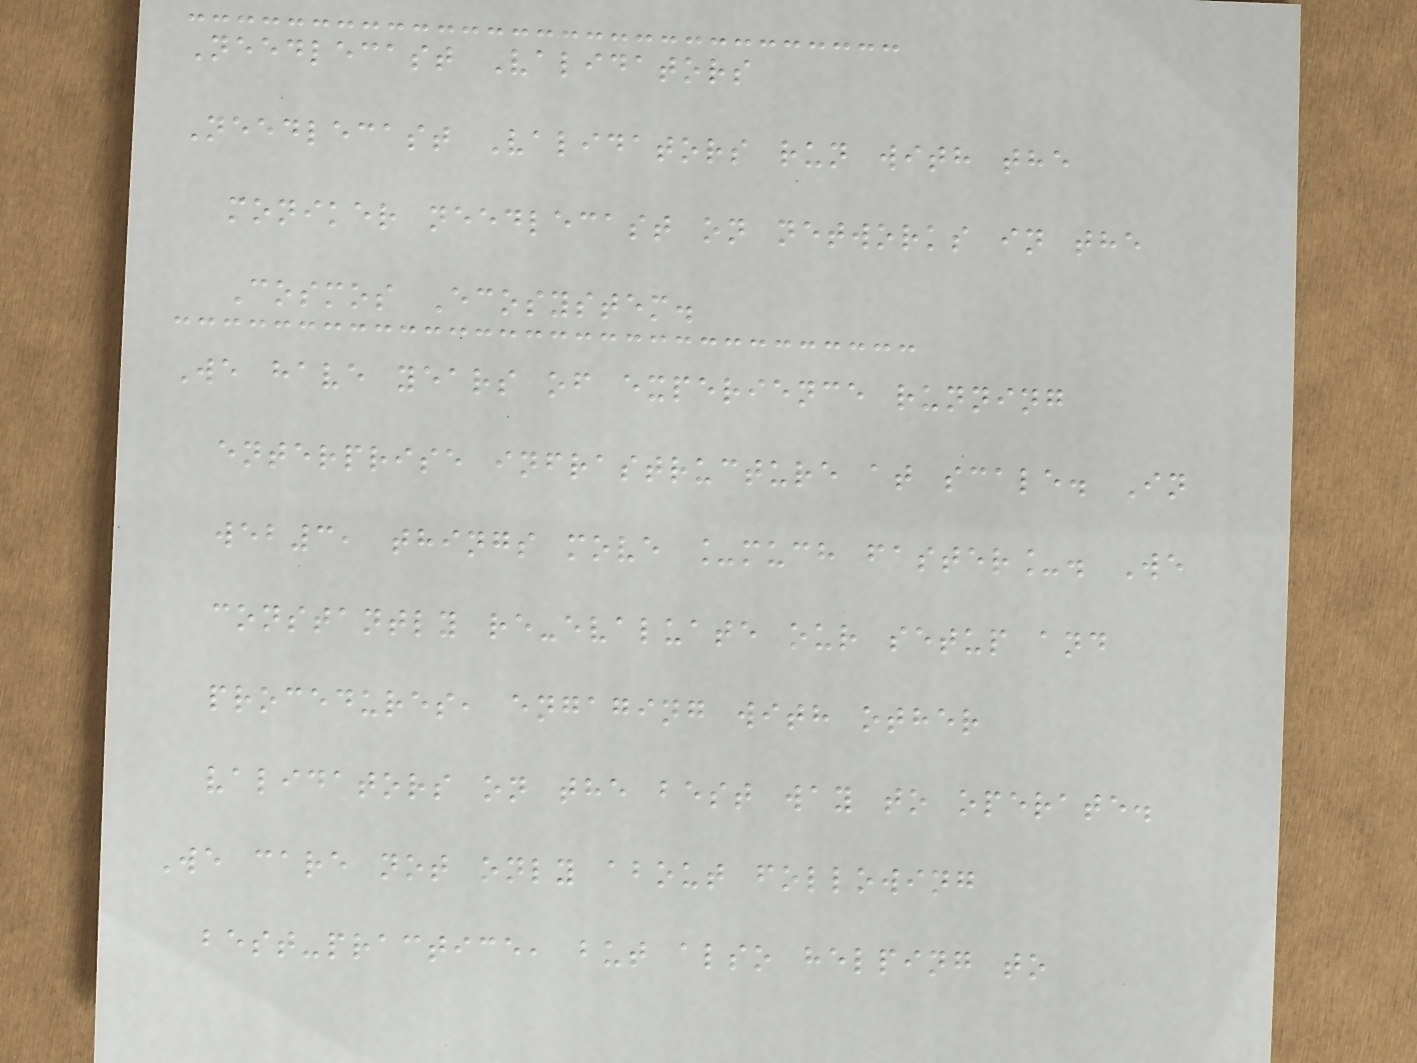Needlecast Validators
Needlecast Validators run with the
moniker needlecast on networks in the
Cosmos Ecosystem.
We have years of experience running
enterprise infrastructure at scale. In
web3, things move _much faster_. We
constantly re-evaluate our setup and
procedures, engaging with other
validators on the best way to operate.
We care not only about following
best-practice, but also helping to
